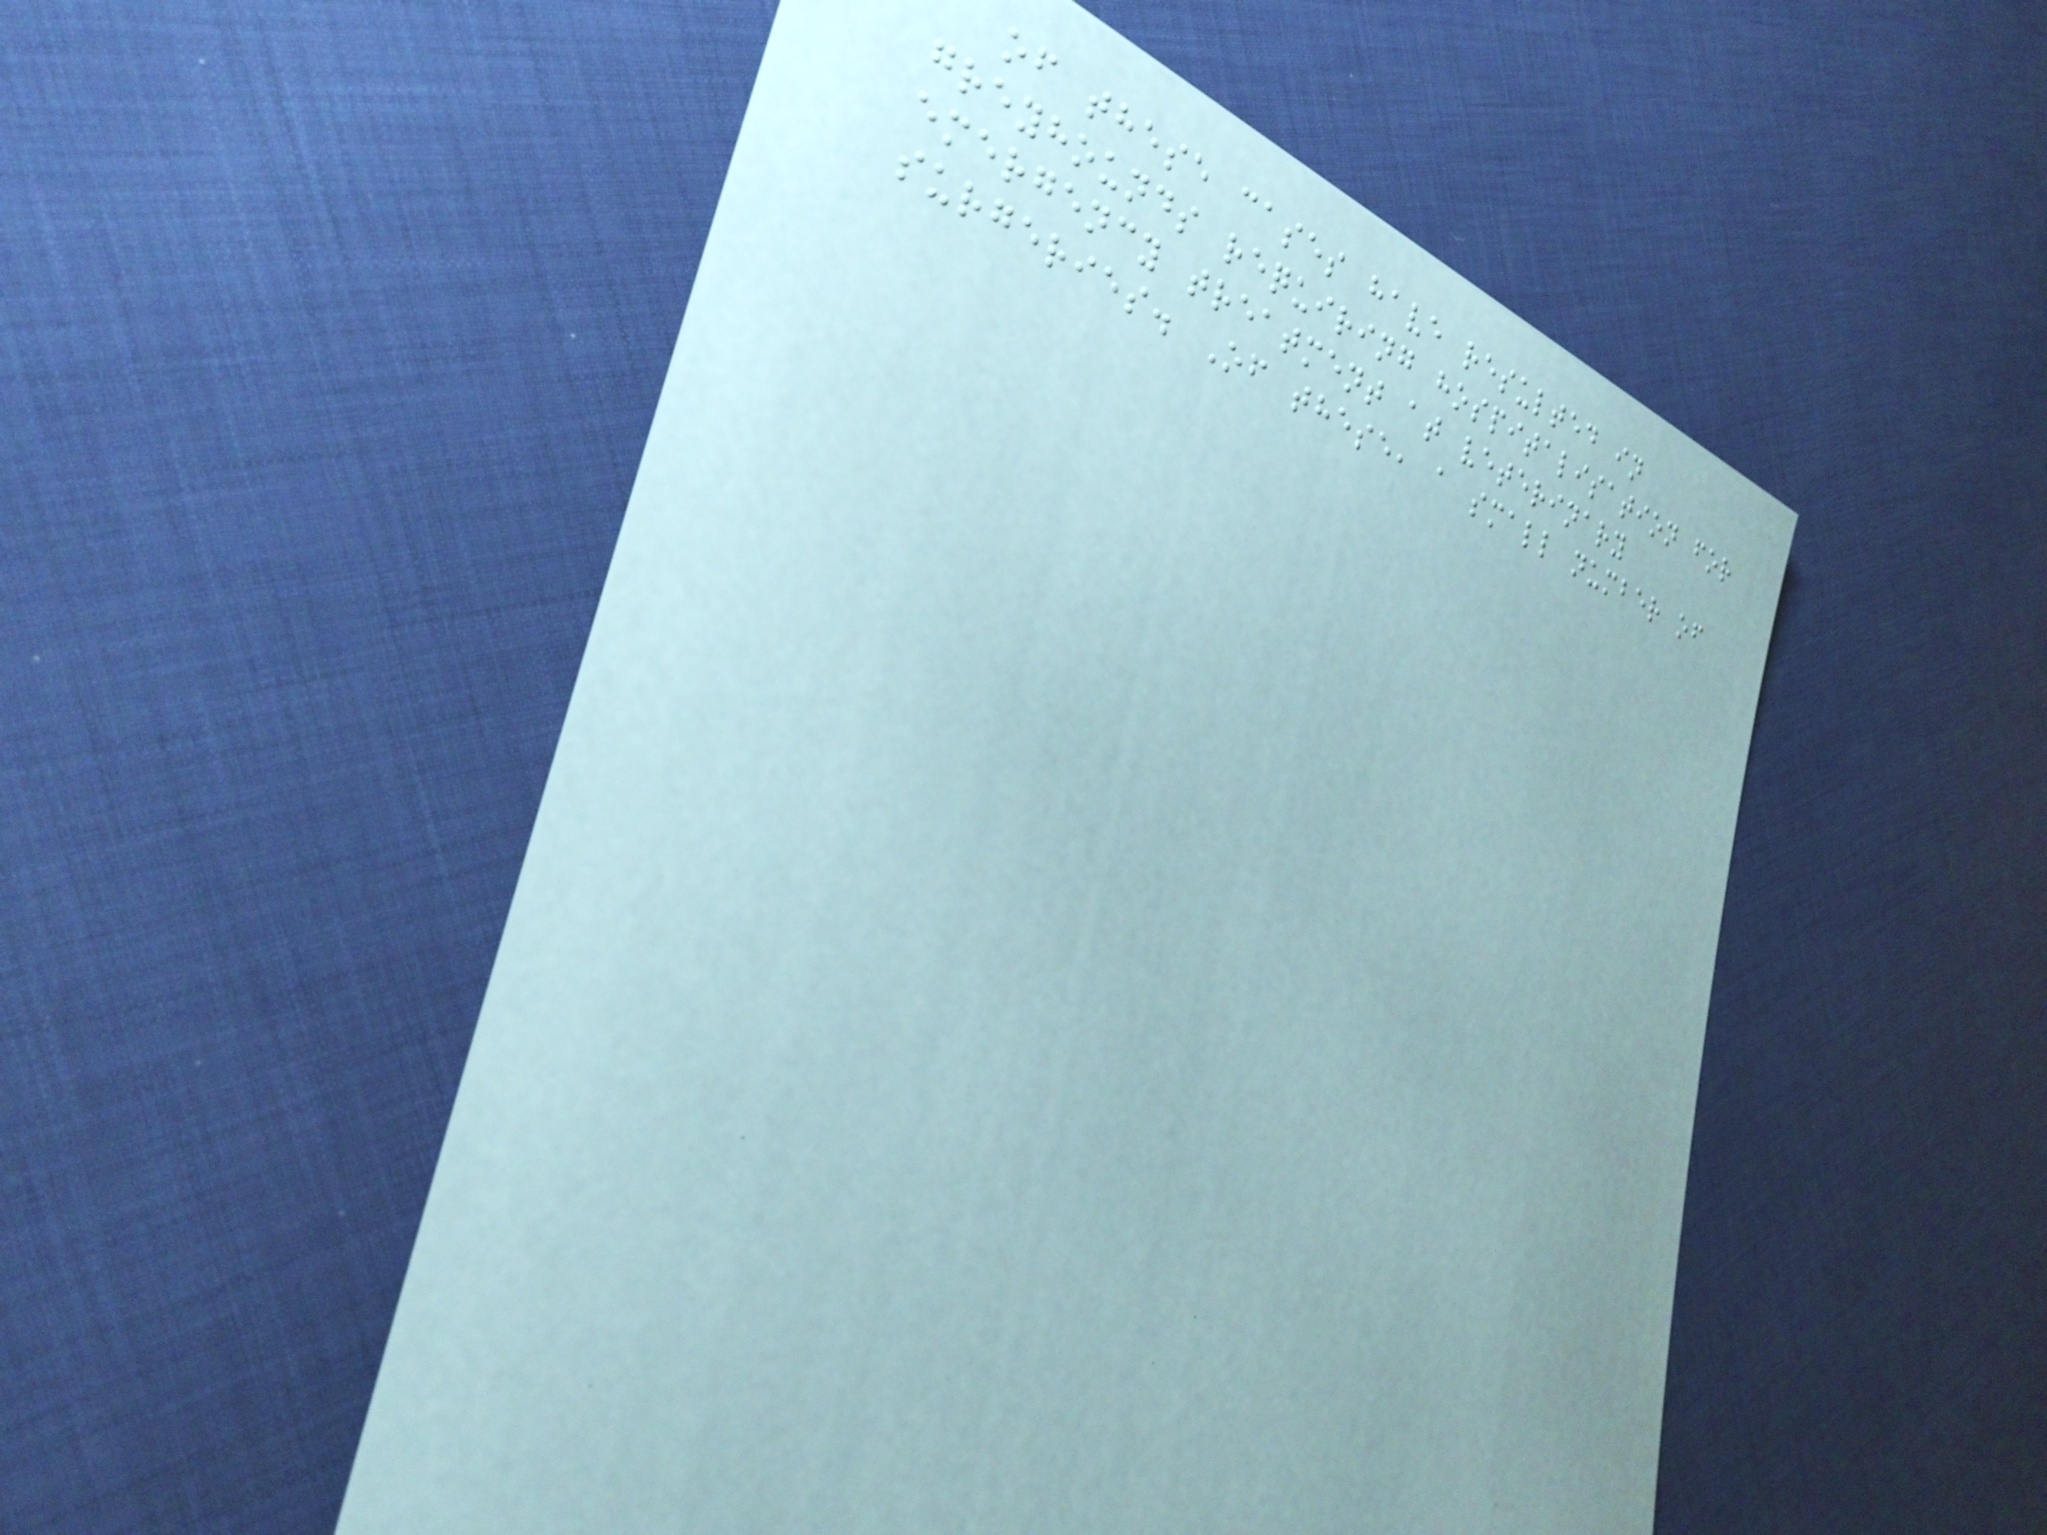of these cases have resulted in
greyhounds requiring hospitalisation for
emergency treatment at veterinary
surgeries. Of these, a small number of
